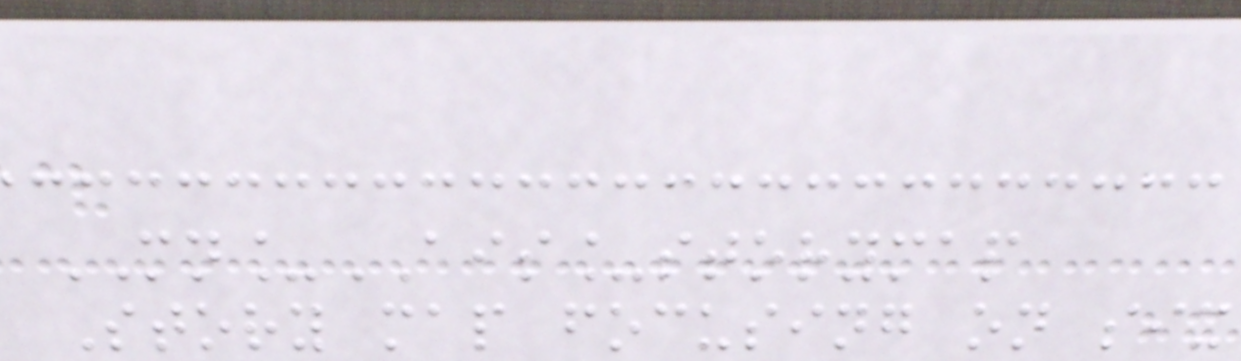MN_AIS_storymap
Story map focusing on six
